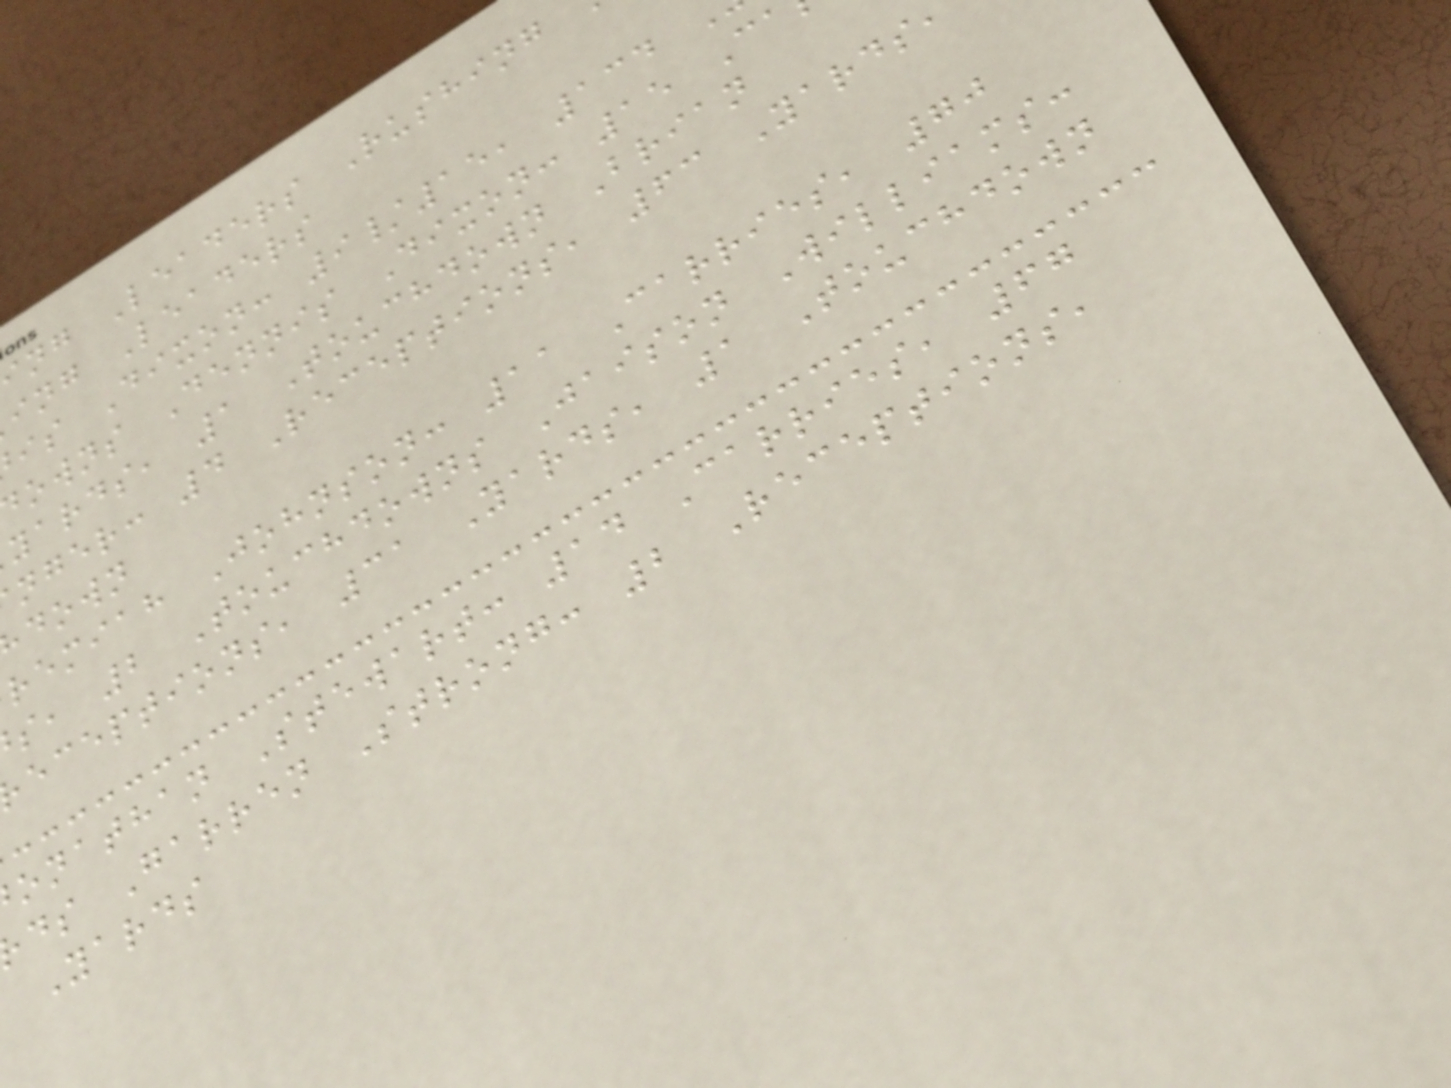ng Leaders Rushing
ing Leaders
is Dixon: 9/15, 134
owns Dennis Dixon: 15 Ca
yards, 1 Touchdown Brian
nger: 4 Receptions, 63 Yards
down
remiah Johnson: 11 Carries, 70
s, 2 Touchdowns Jaison Williams:
eceptions, 31 Yards, 1 Touchdown
onathan Stewart: 14 Carries, 67
ds Garren Strong: 2 Receptions,
Yards
